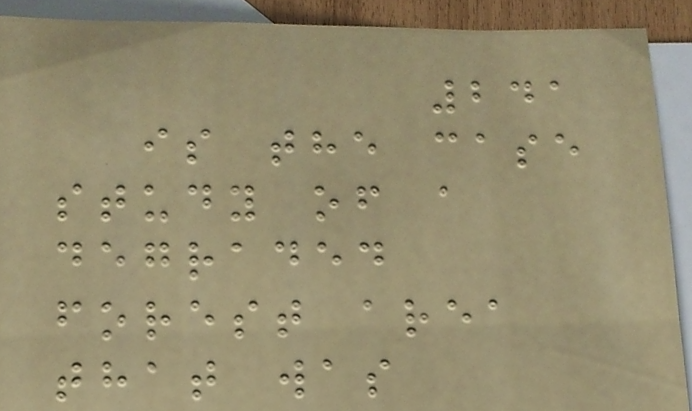241
is the case
study of a
degraded
forest area
that was
